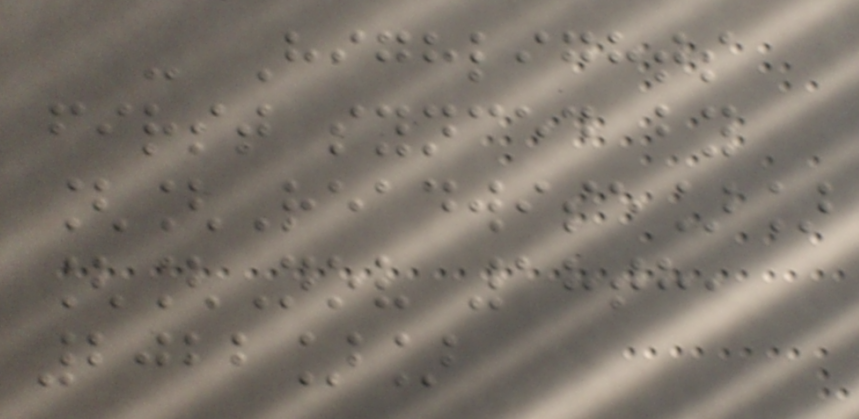- Highlights
first synced by
[[Readwise]]
[[Nov 18th,
2022]]
